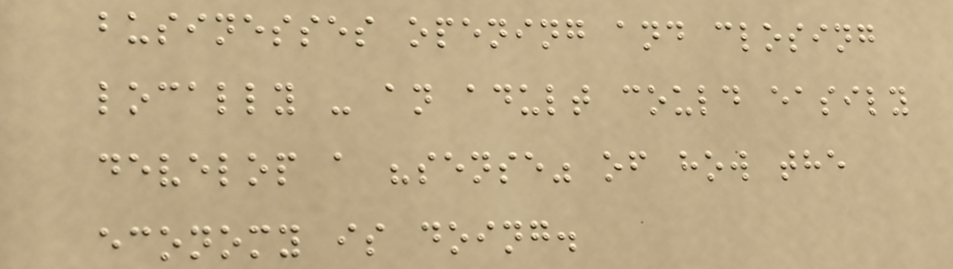businesses opening and closing
locally - an adult could easily
develop a "sense" of how the
economy is doing.
